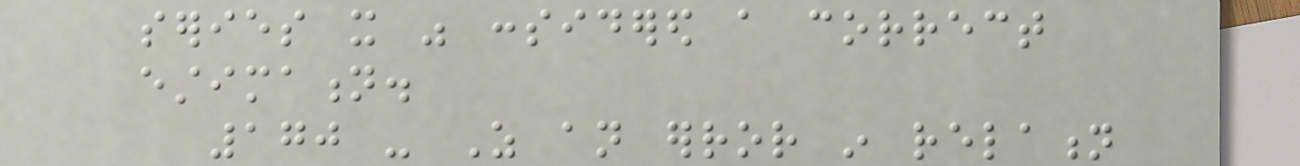series it was considered a correct
estimation.
170 - As an error in relation
